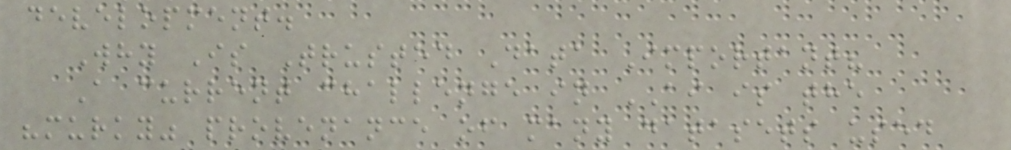development.
Why Is Trusted Data Important?
A current challenge in AI is the
"murky" provenance of many datasets used
